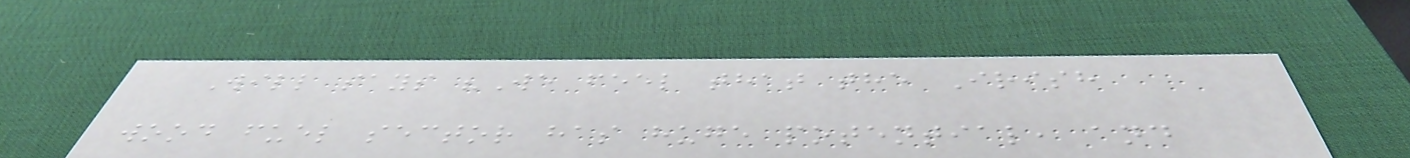Will says "We feel that the Irish
wood fuel sector has huge potential, and
